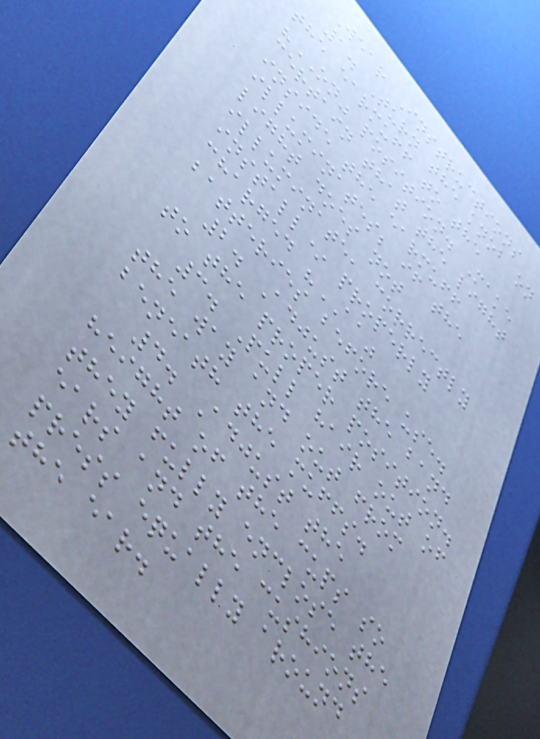Wear Instructions
1. Turn the knob on
the earmuff to the
"ON" position. Make
certain that the light
inside the earmuff
illuminates; if the
light does not
illuminate, correctly
install* properly
charged "AA"
batteries before use.
2. Adjust the band
to the proper position.
3. Pull hair out of
the way and out from
beneath the muffs.
4. Adjust the
height of the cups so
they fully enclose the
ears and the cushions
press equally around
the ear.
